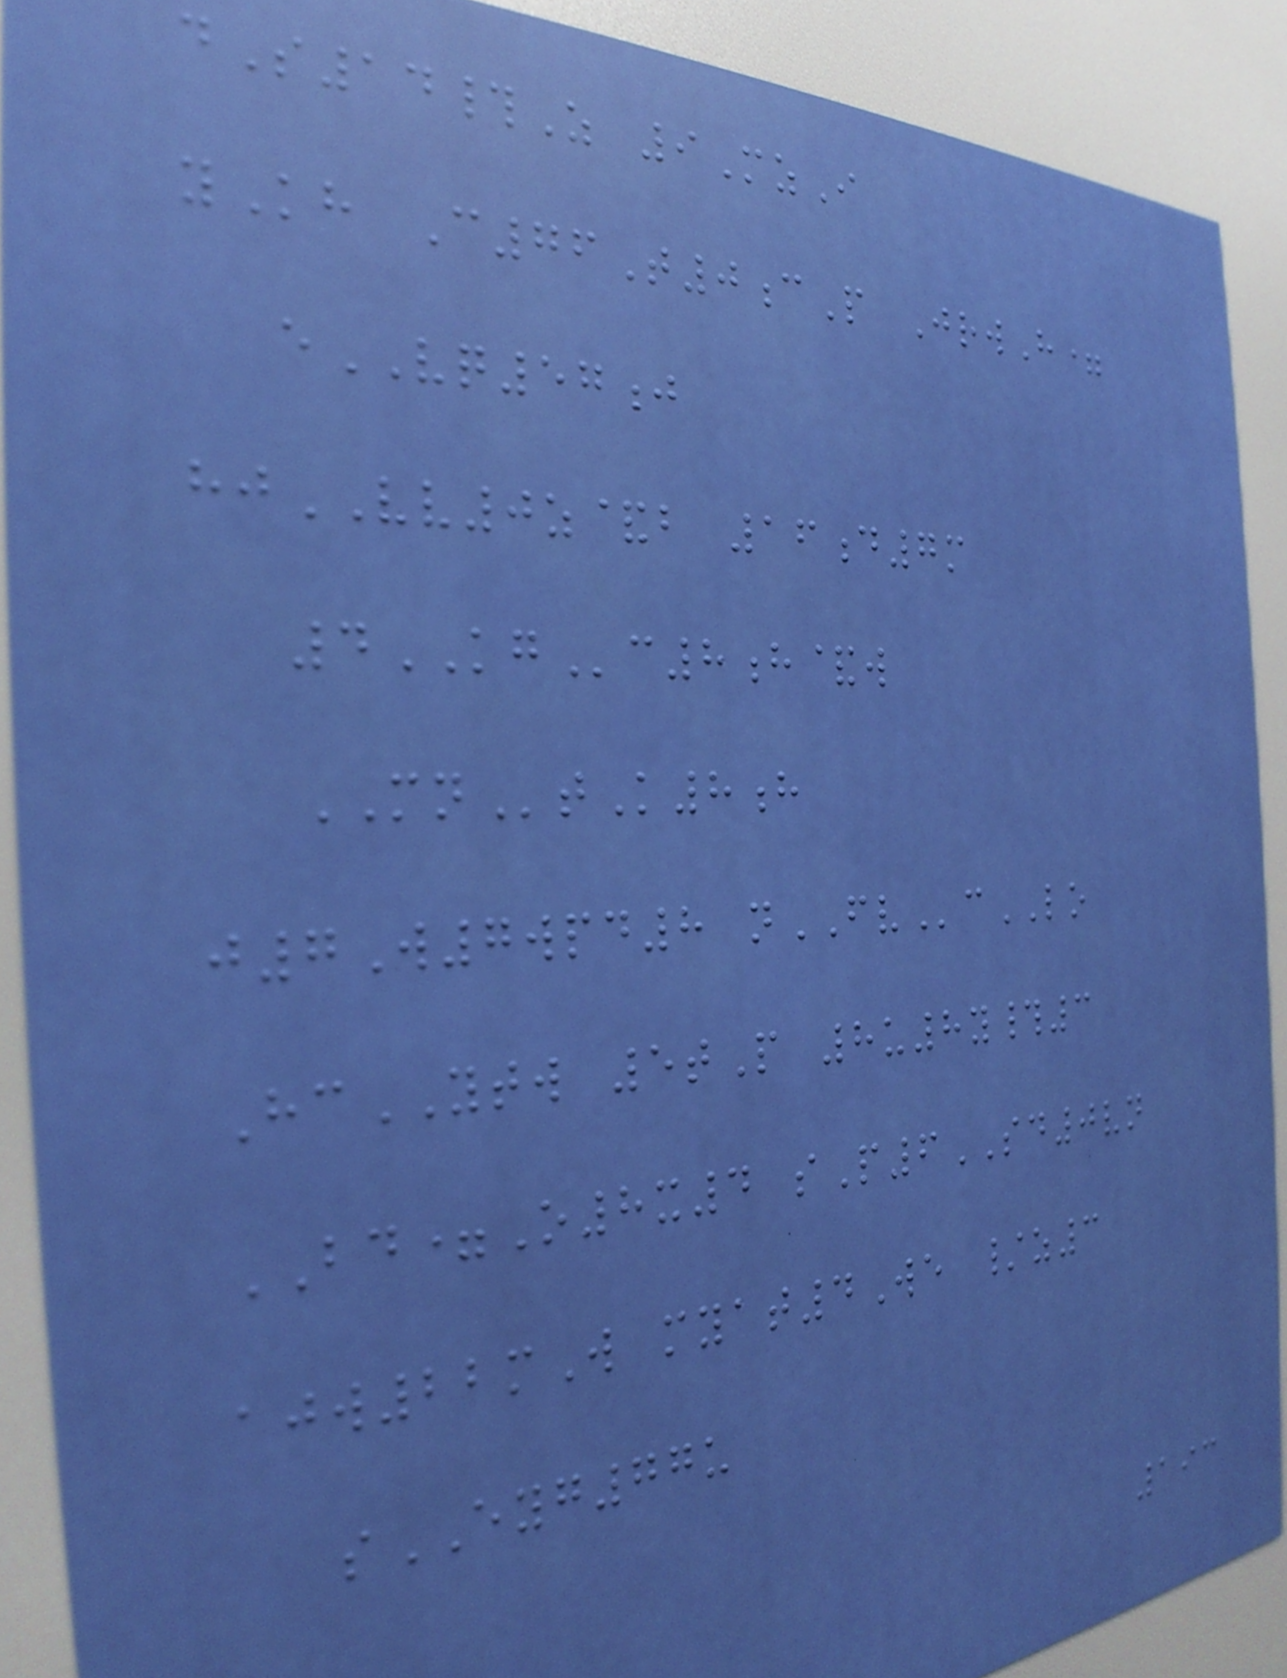dS14#Z 9MzI
yKh C76T0cP JrwH=
eVQ57j
hjVV0z&b 16d7m
4KGc8h&w
MNtK8h
j7W7wpd8 nFVcLO
HcYTW 5tP 8u8y#3
BD=O8x4 sP6SD0vn
ajw22mW myat4We /z3
sEYG77u
193
